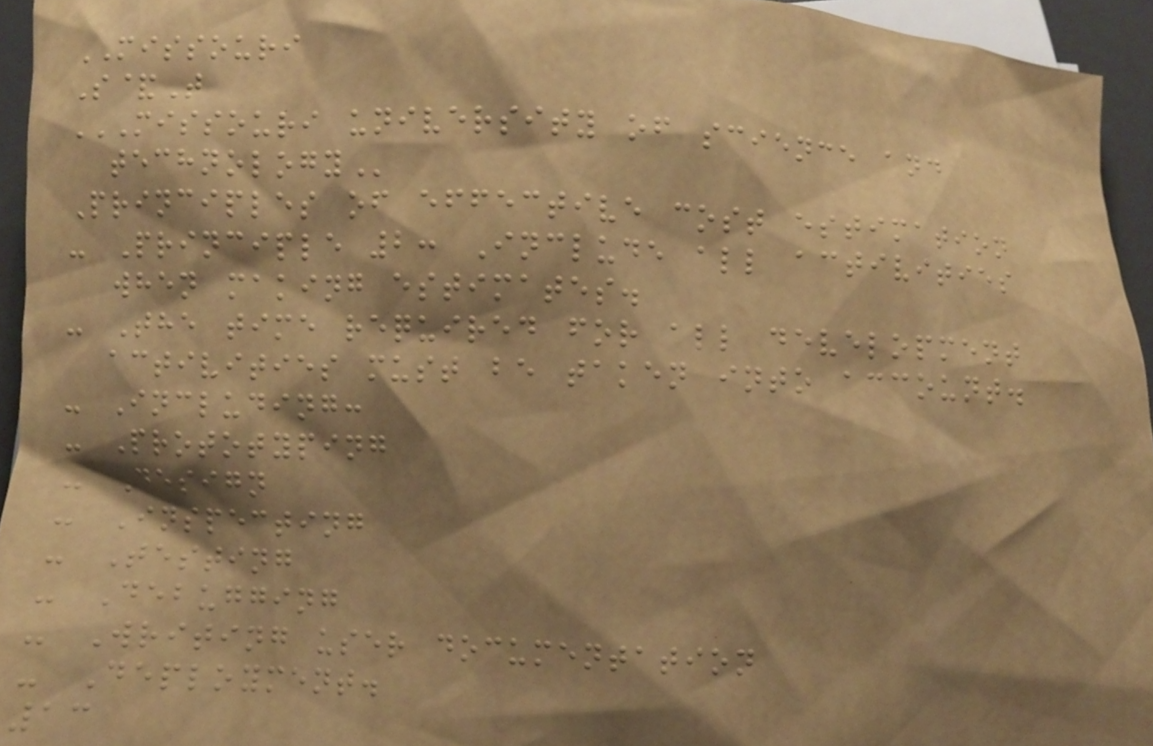MISSOURI
S&T
MISSOURI UNIVERSITY OF SCIENCE AND
TECHNOLOGY
Principles of effective cost estimation
- Principle 2: Include all activities
when making estimates.
- The time required for all development
activities must be taken into account.
- Including:
- Prototyping
- Design
- Inspecting
- Testing
- Debugging
- Writing user documentation
- Deployment.
13
